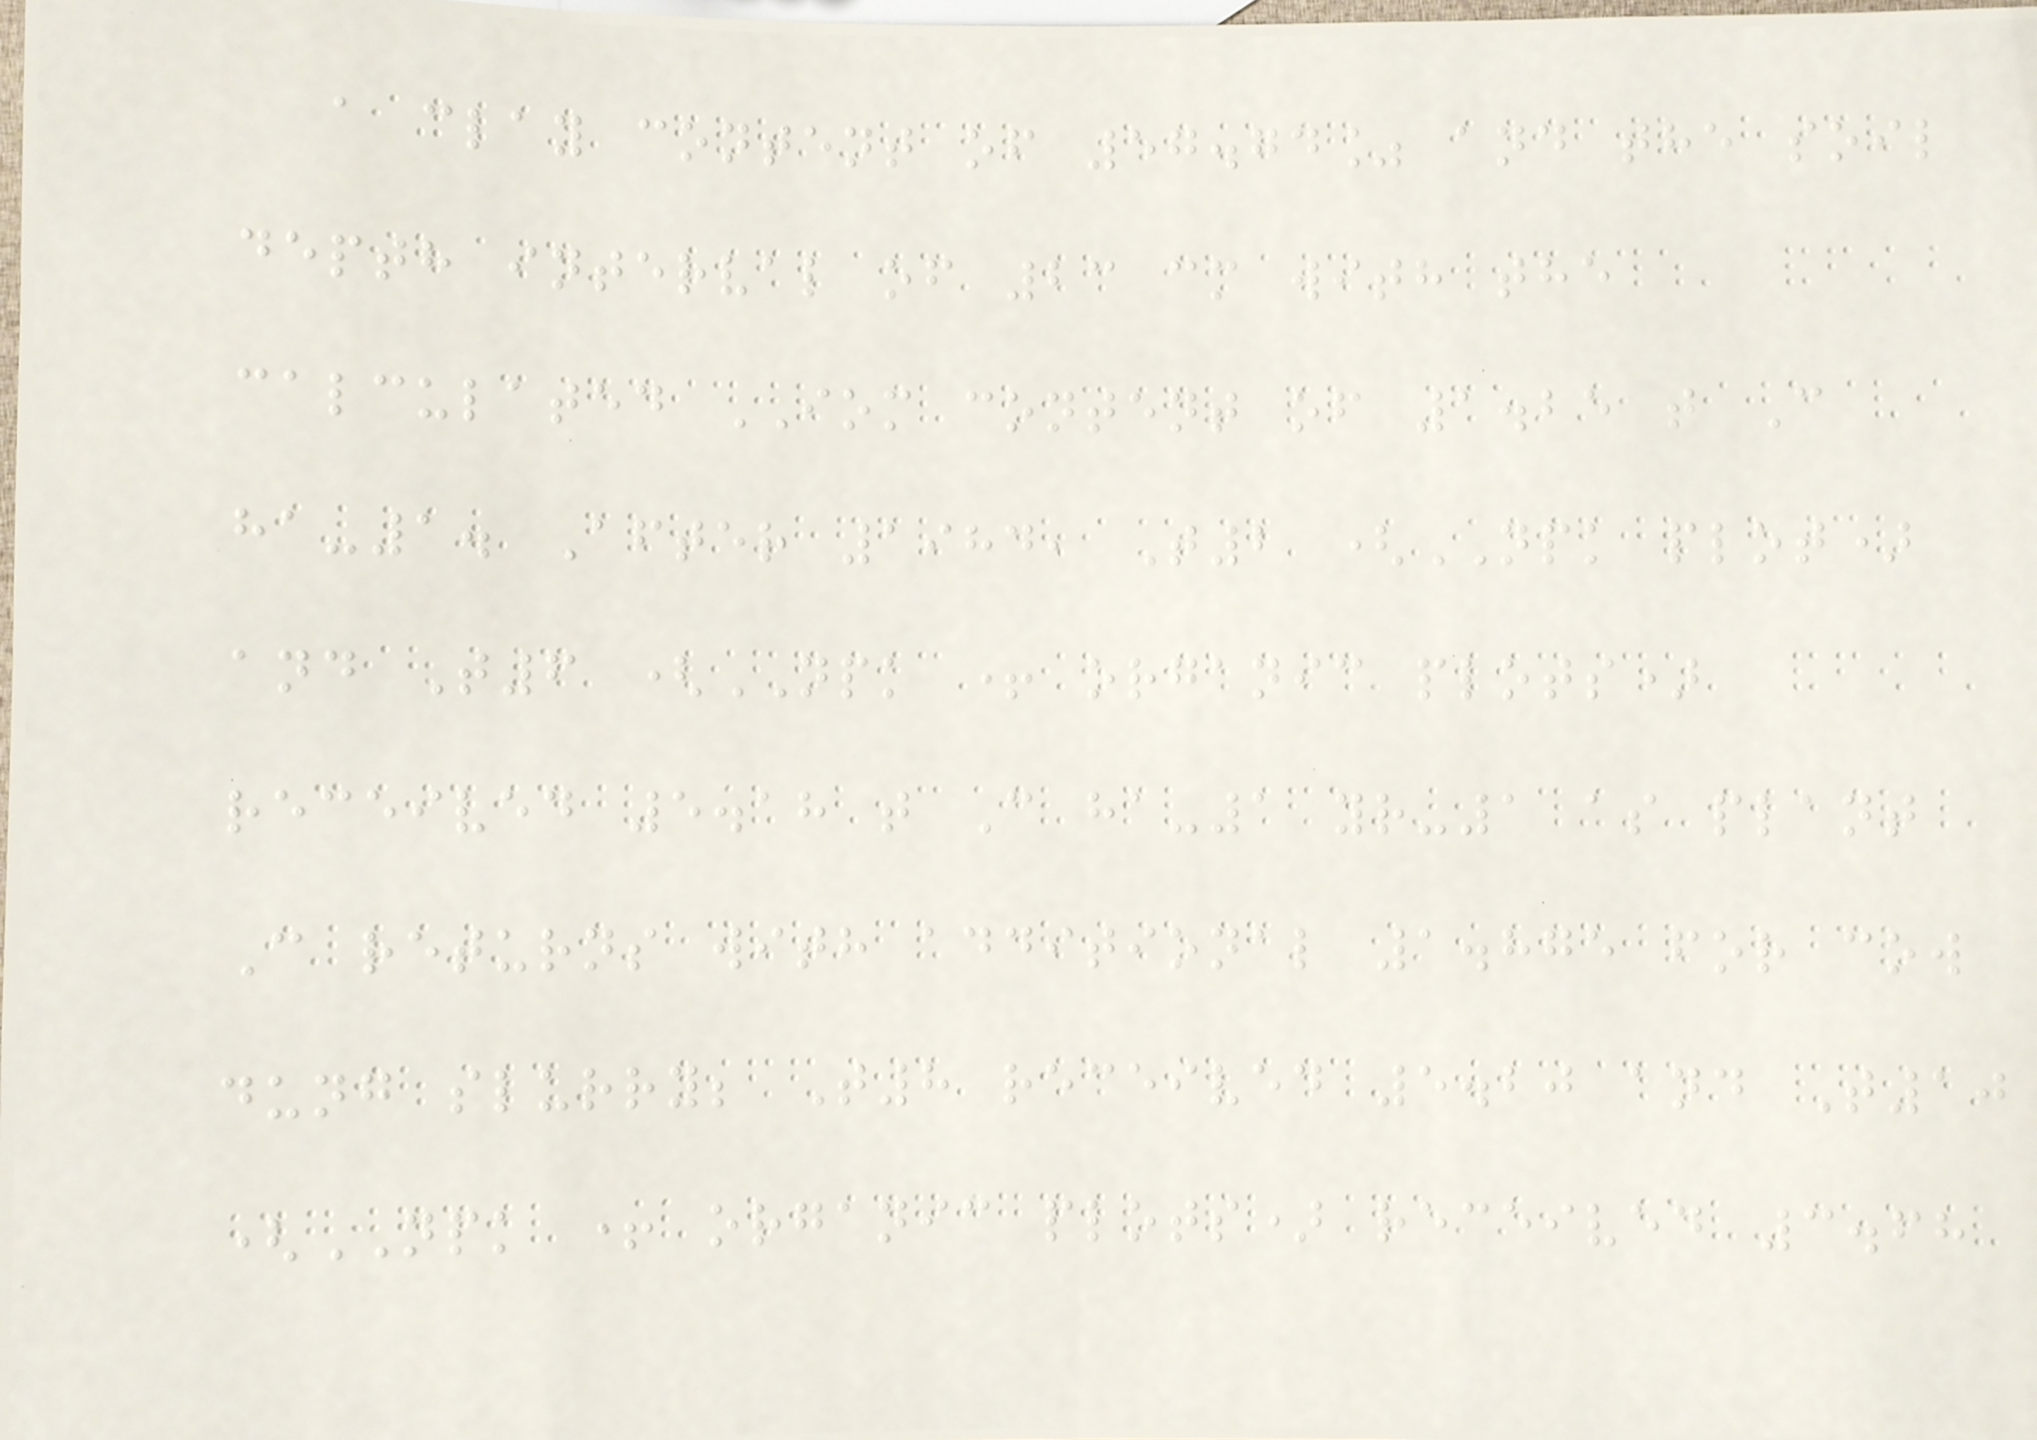a clay content of 57.74% and the soil
depth interval of 23 cm with the
calculated IOM content of 1.25 t C
ha-1. After 1984, T2 (NPK plot)
and T6 (NPK + organic plots)
received 5.18 t C ha-1 yr-1 as plant
C returns with additional 1.875 for cow
dung slurry; T8 received 5.20 and T10
(NPK + organic plots) received 3.68
